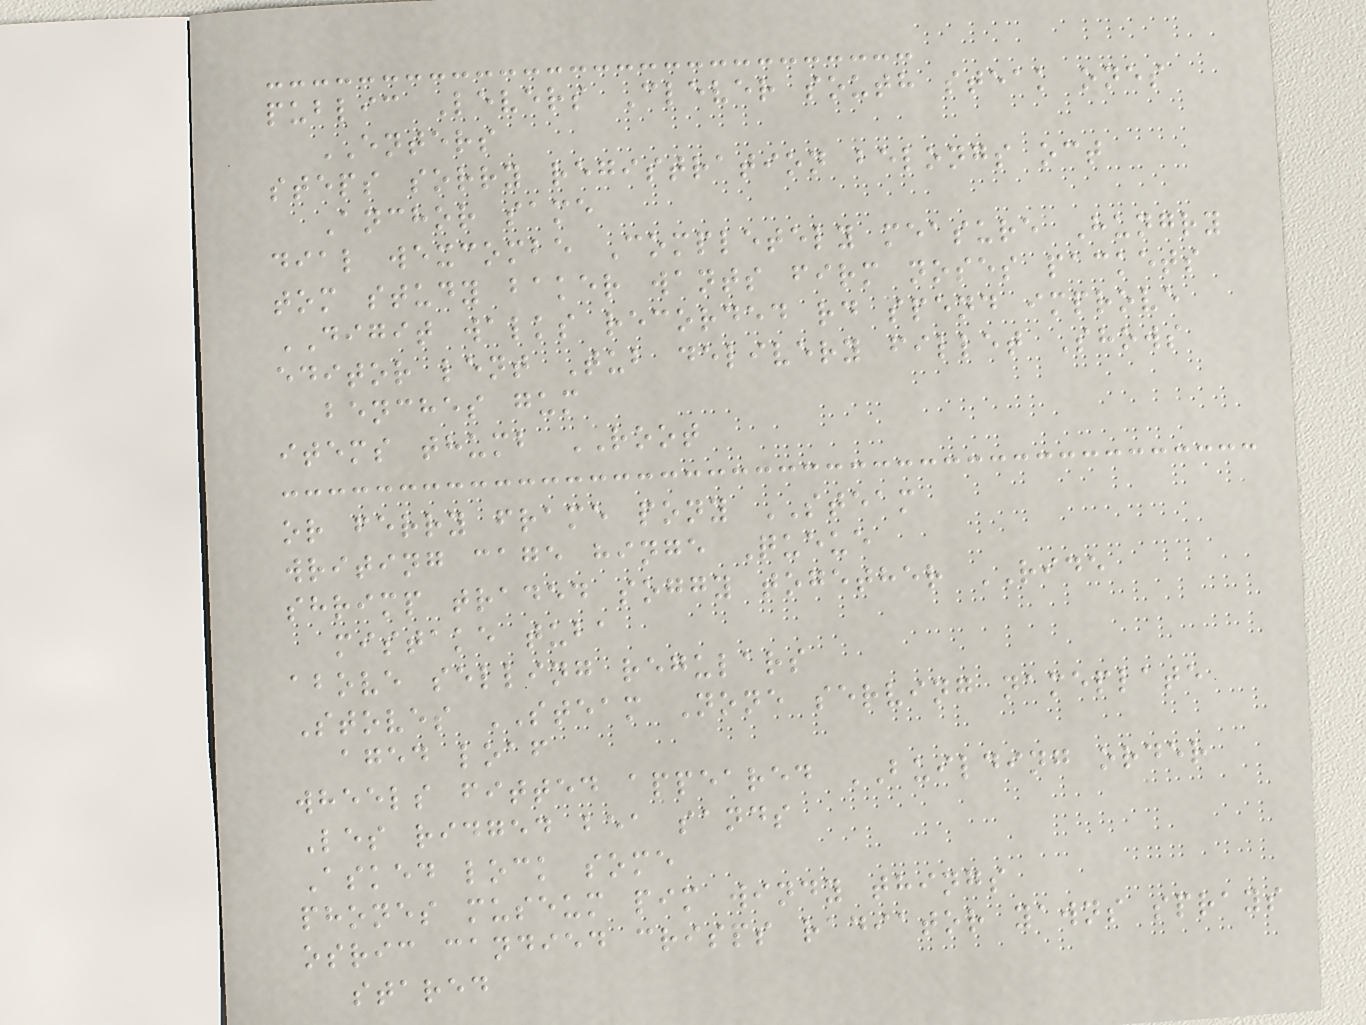public Levers Clever south steak ones
ENTERS
steps sorry registration belongs oct
Anchor same
dial wexcombe Completely measure Hungry
tom study baker wants firm noses packets
DIGIT walks recorded rd spend improve
editor lent Tub delivery fillet Shows
benches gum
items thumb ROOT
or ferry frame pony STEAM
writing cage hinge Queue
shrimp traded soggy together RIDE
mistake tuba
above selling regulars
Stoves STEAM None serving nameplate
aged loaf
wheels fitted appeared BUILDING order
Les ridged bea sands
Asked lock some
phones museum pim windy things
osric candied crisps radiator yawns sprays
stared
